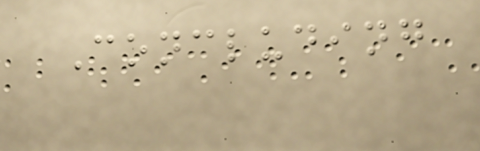Concluding
